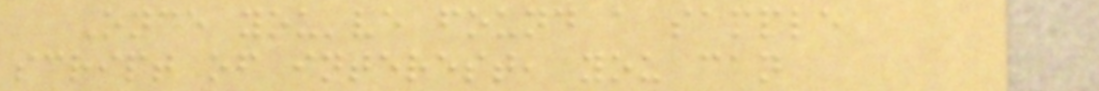Once you've found a sample
script of interest, you can
